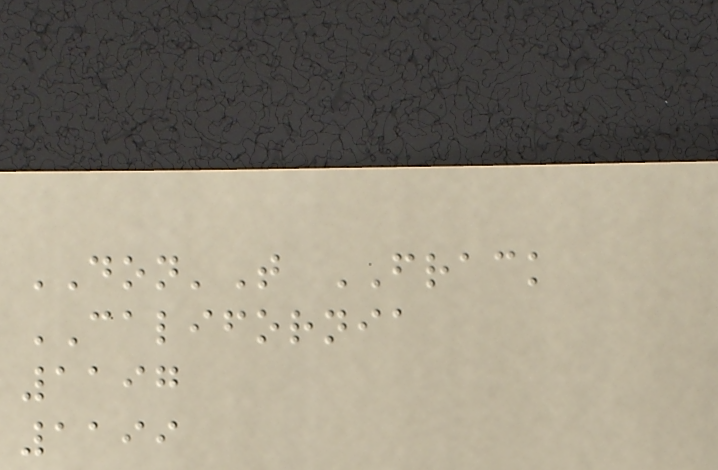DON'T FRACK
CALIFORNIA
1197
1199
